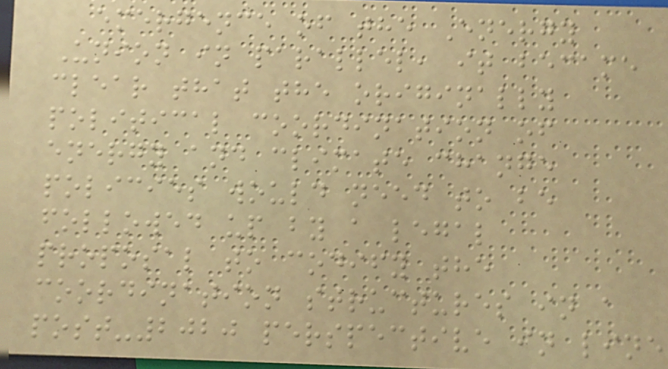emergence of the Energy
Union in parallel, it became
clear that the originally
political coordination of
energy and climate change
policies would need to be
followed up by a legal
proposal to codify the
coordination structures in a
post-2020 perspective in line
